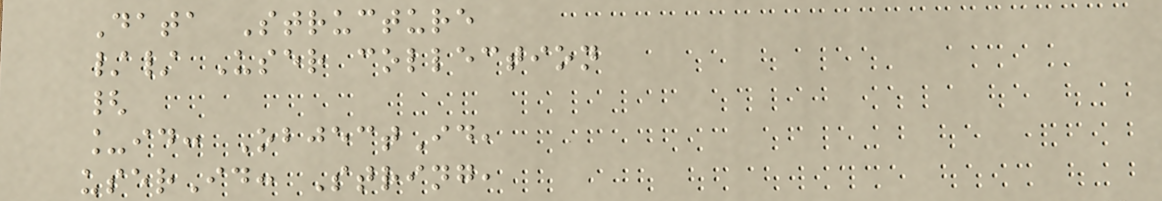Data Structure
// User collection
{
_id: ObjectId,
userId: String,
